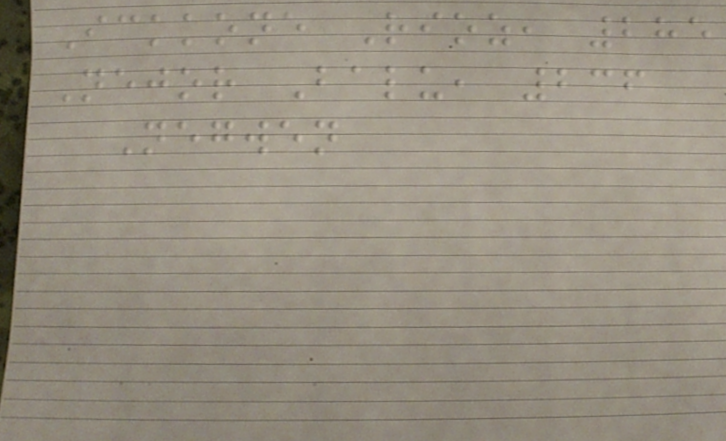Ickkone Rioz, 285
Nejor Balu, 236
Negwen
